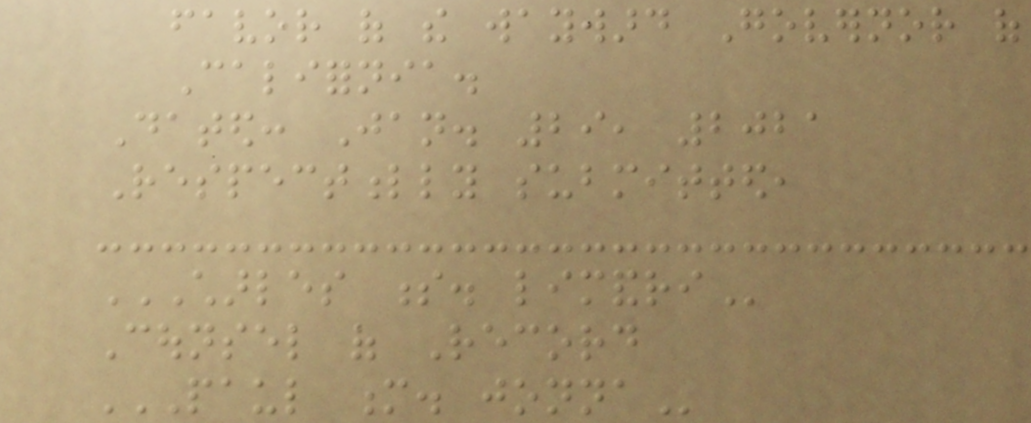favor of the wayward Governor of
California.
Dated: Jan. 29, 2021
Respectfully submitted,
CHARLES S. LIMANDRI
Counsel of Record
PAUL M. JONNA
